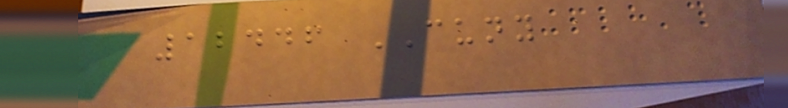12446 CUNY
